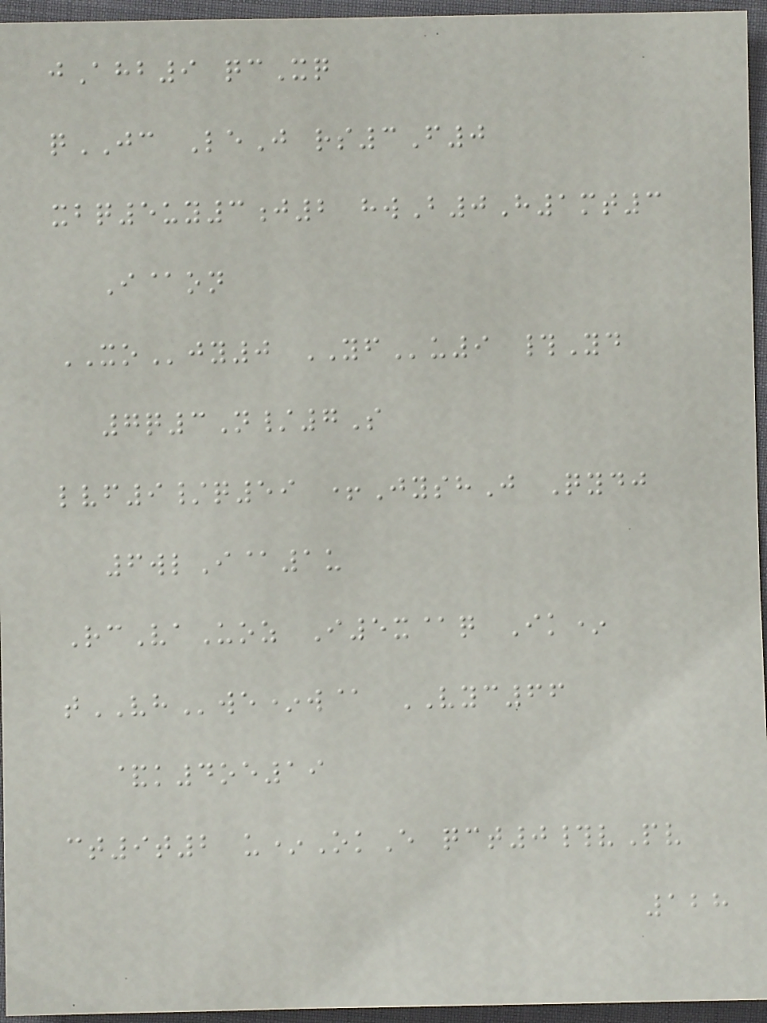jAhb9 qcXq
qJC LeJ rs3F0
xbq5uy3j2 hwB0H1mt3
I@on
XOjy0 YFu9 #Yd
7q3N/7S
lvf9/q59 +JyshJ Qydj
6wlI@1u
RcVaUoz I5x@q Ik*
tVHwe*w@ VYC66
&k4oe19
ct9t2 u*OkE qct0#vPv
128
